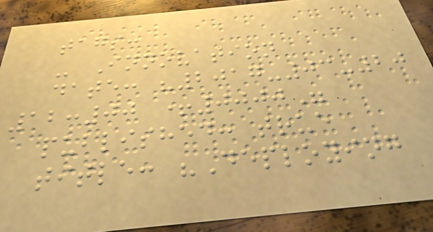tags:
- Innovation
date: "2017-03-20
12:00 +0000"
published: true
title: "Deploying
